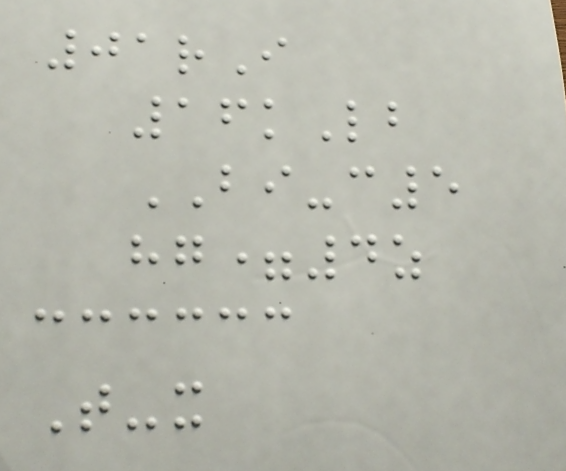01rI
16kLb
BI-c5
hg=4z
T-x
